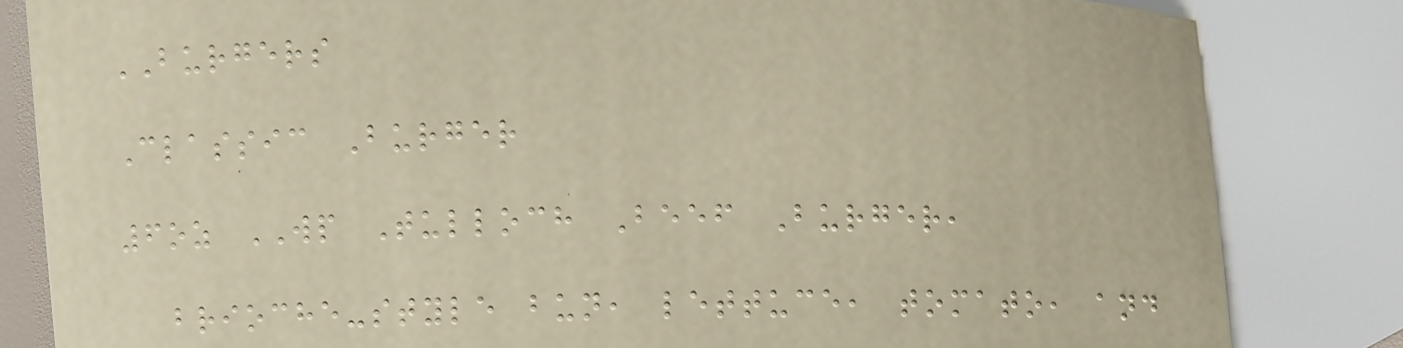BURGERS
Classic Burger
6oz WP Tulloch Beef Burger,
brioche-style bun, lettuce, tomato, and
